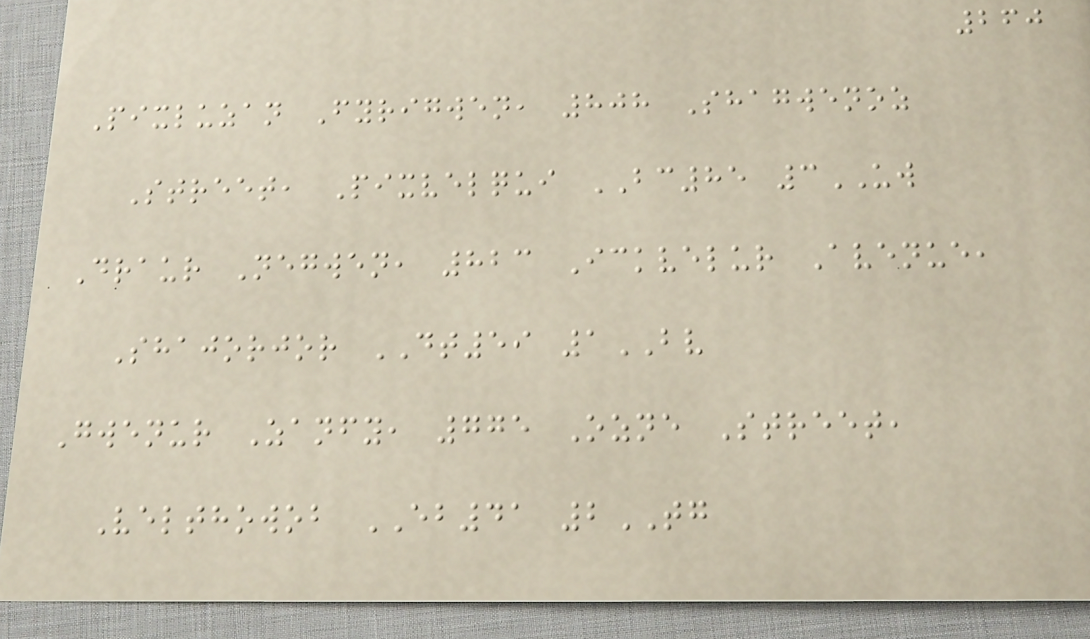260
Pixluzan Fyrigwen, 808 Shagwenoz
Street, Pixvelqui BC85 3UW
Draur Negwen, 823 Ickvelur Avenue,
Shajorjor DT59 1BV
Gwenur Zanfy, 775 Ozne Street,
Velthowob EB41 2TG
